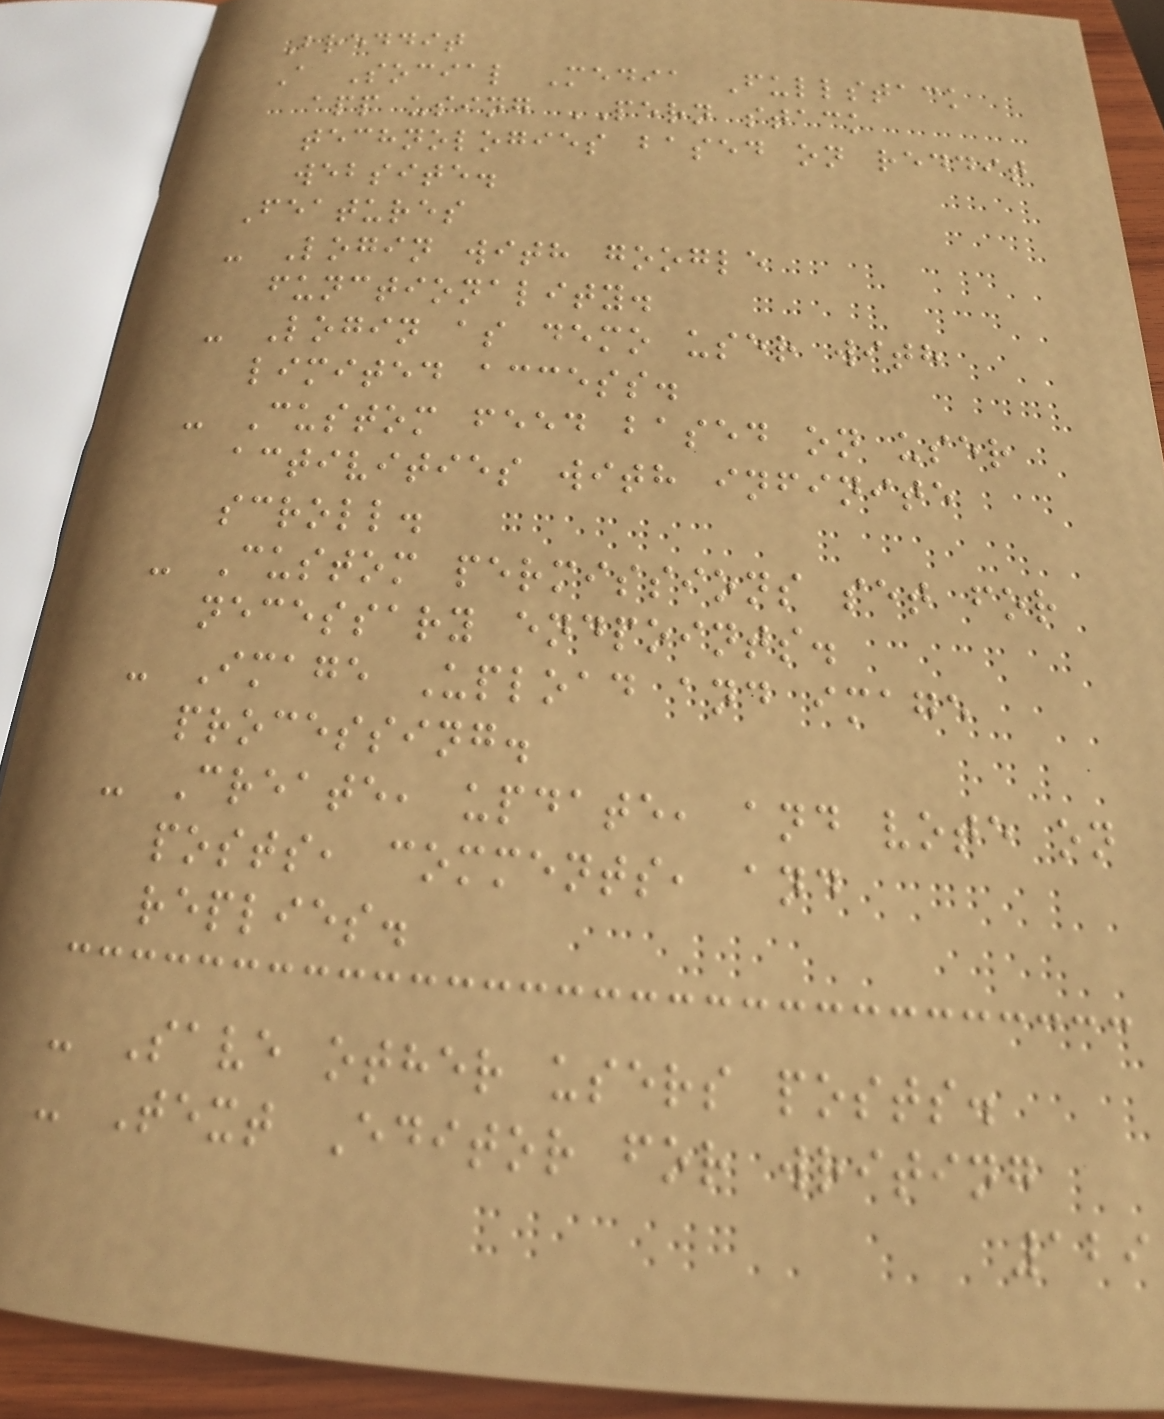Breddit
A Social Media Fullstack
app using PERN stack
technologies based on reddit
website.
Features
- Login with google
functionality.
- Login as demo user with
limited access.
- Custom feed based on user
activities with infinite
scroll.
- Custom permissions set for
necessary endpoints.
- Image Upload and image
processing.
- Create, update, and vote on
posts, comments, and
replies.
- Save other users posts.
- Text Editor for writing
129
